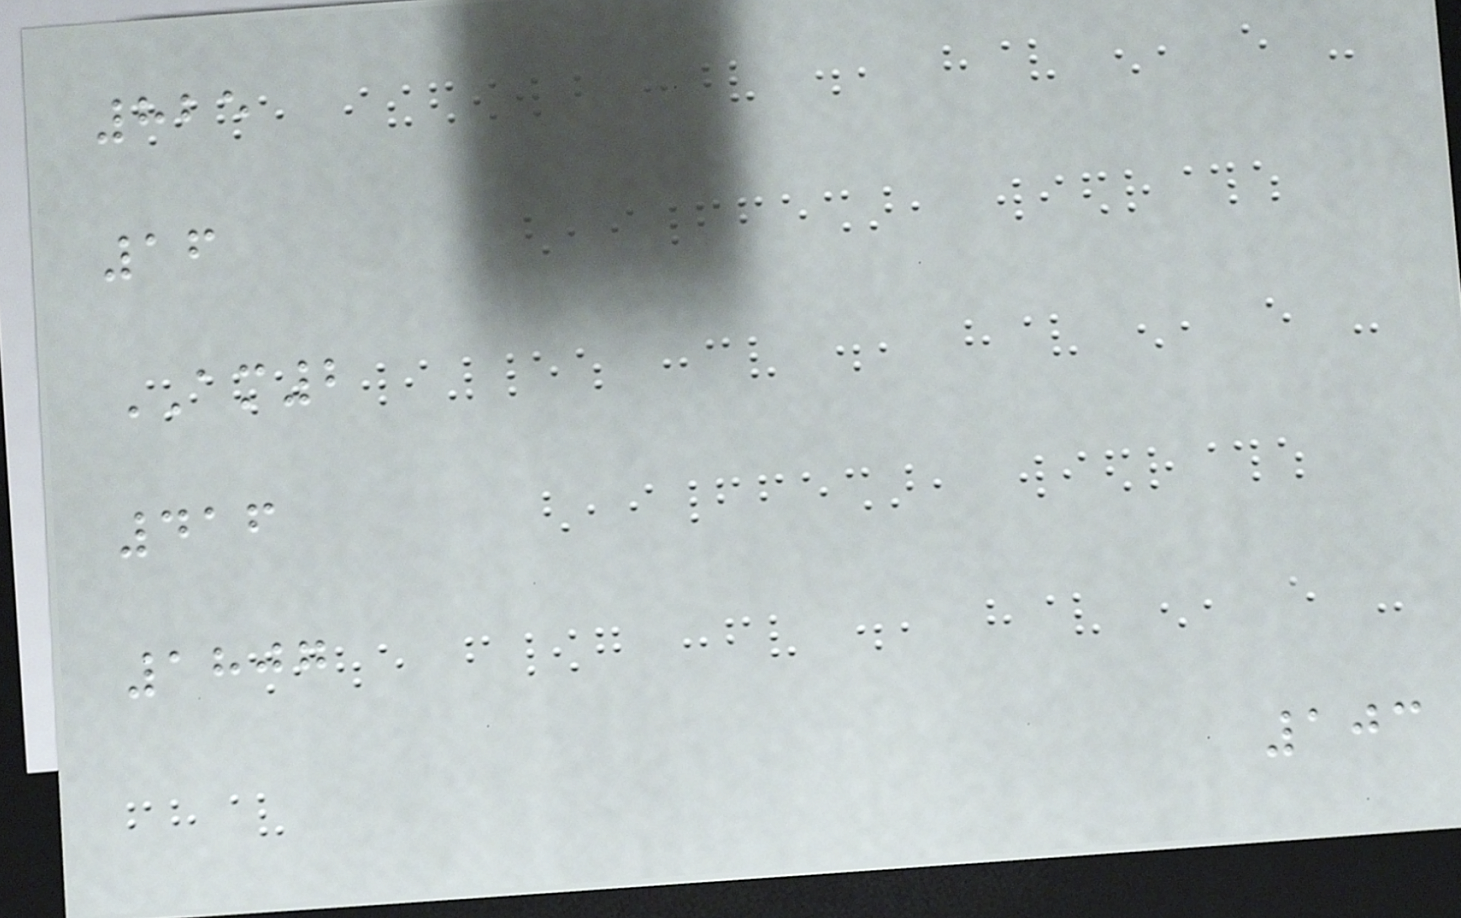825
16
AM2
416
1807
103
